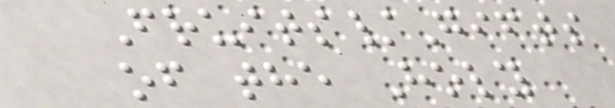Fruits/Gifts
of the Holy
